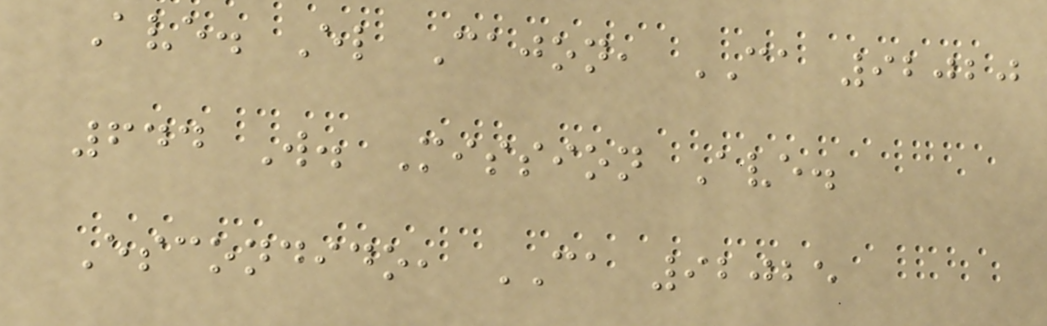Ave. El Cajon, CA 92020
644 W. Mission Ave.
Escondido, CA 92025
